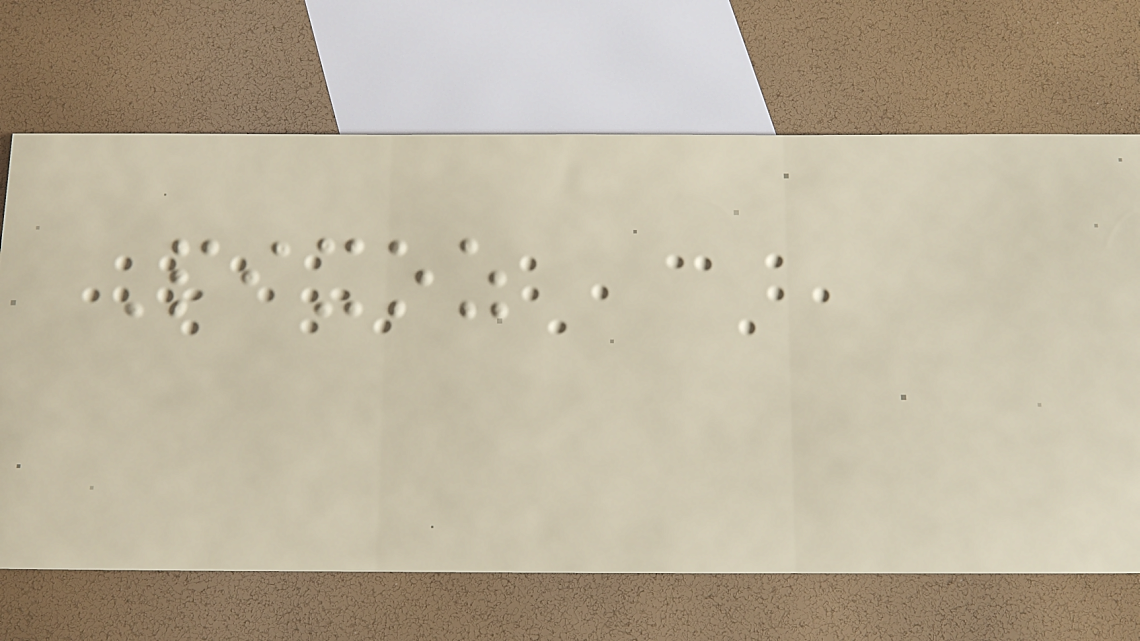Pixoz
